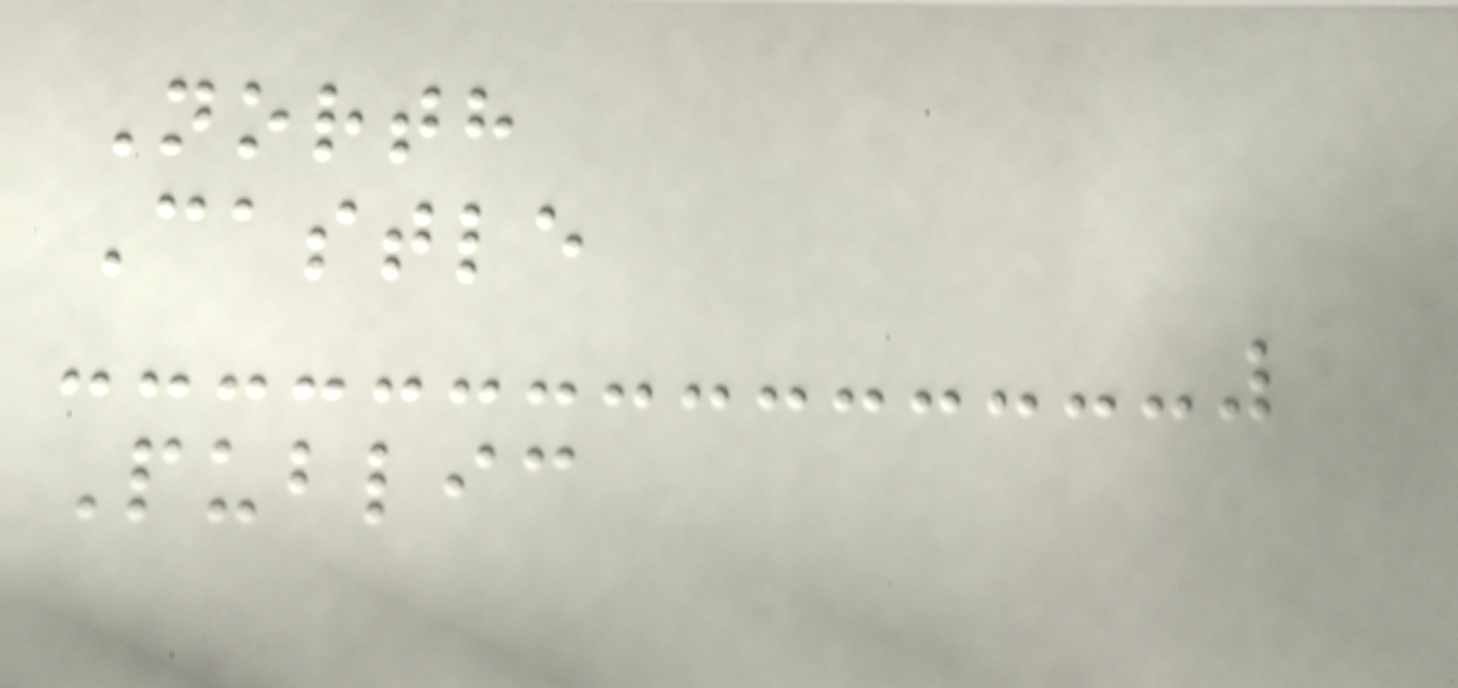North
Castle
Public
